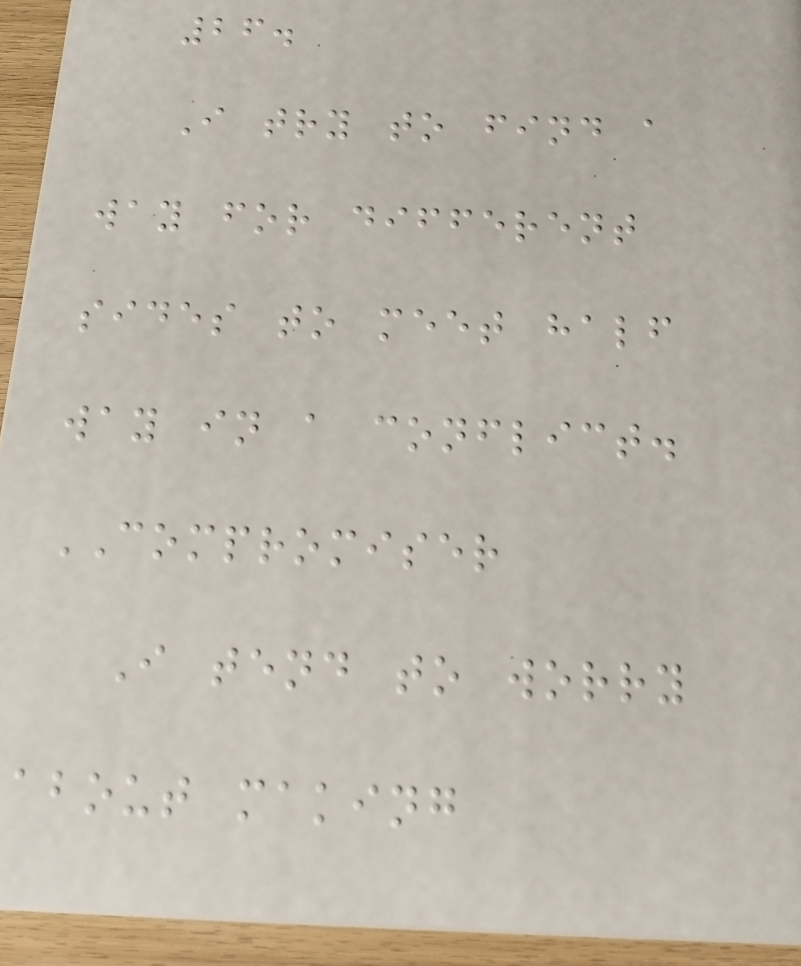26.
I try to find a
way for different
sides to meet half
way in a conflict.
COMPROMISER
I tend to worry
about making
